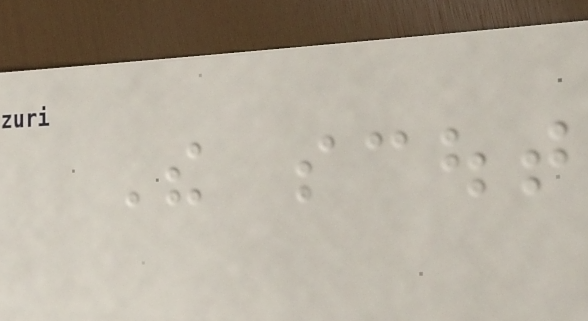The scout
